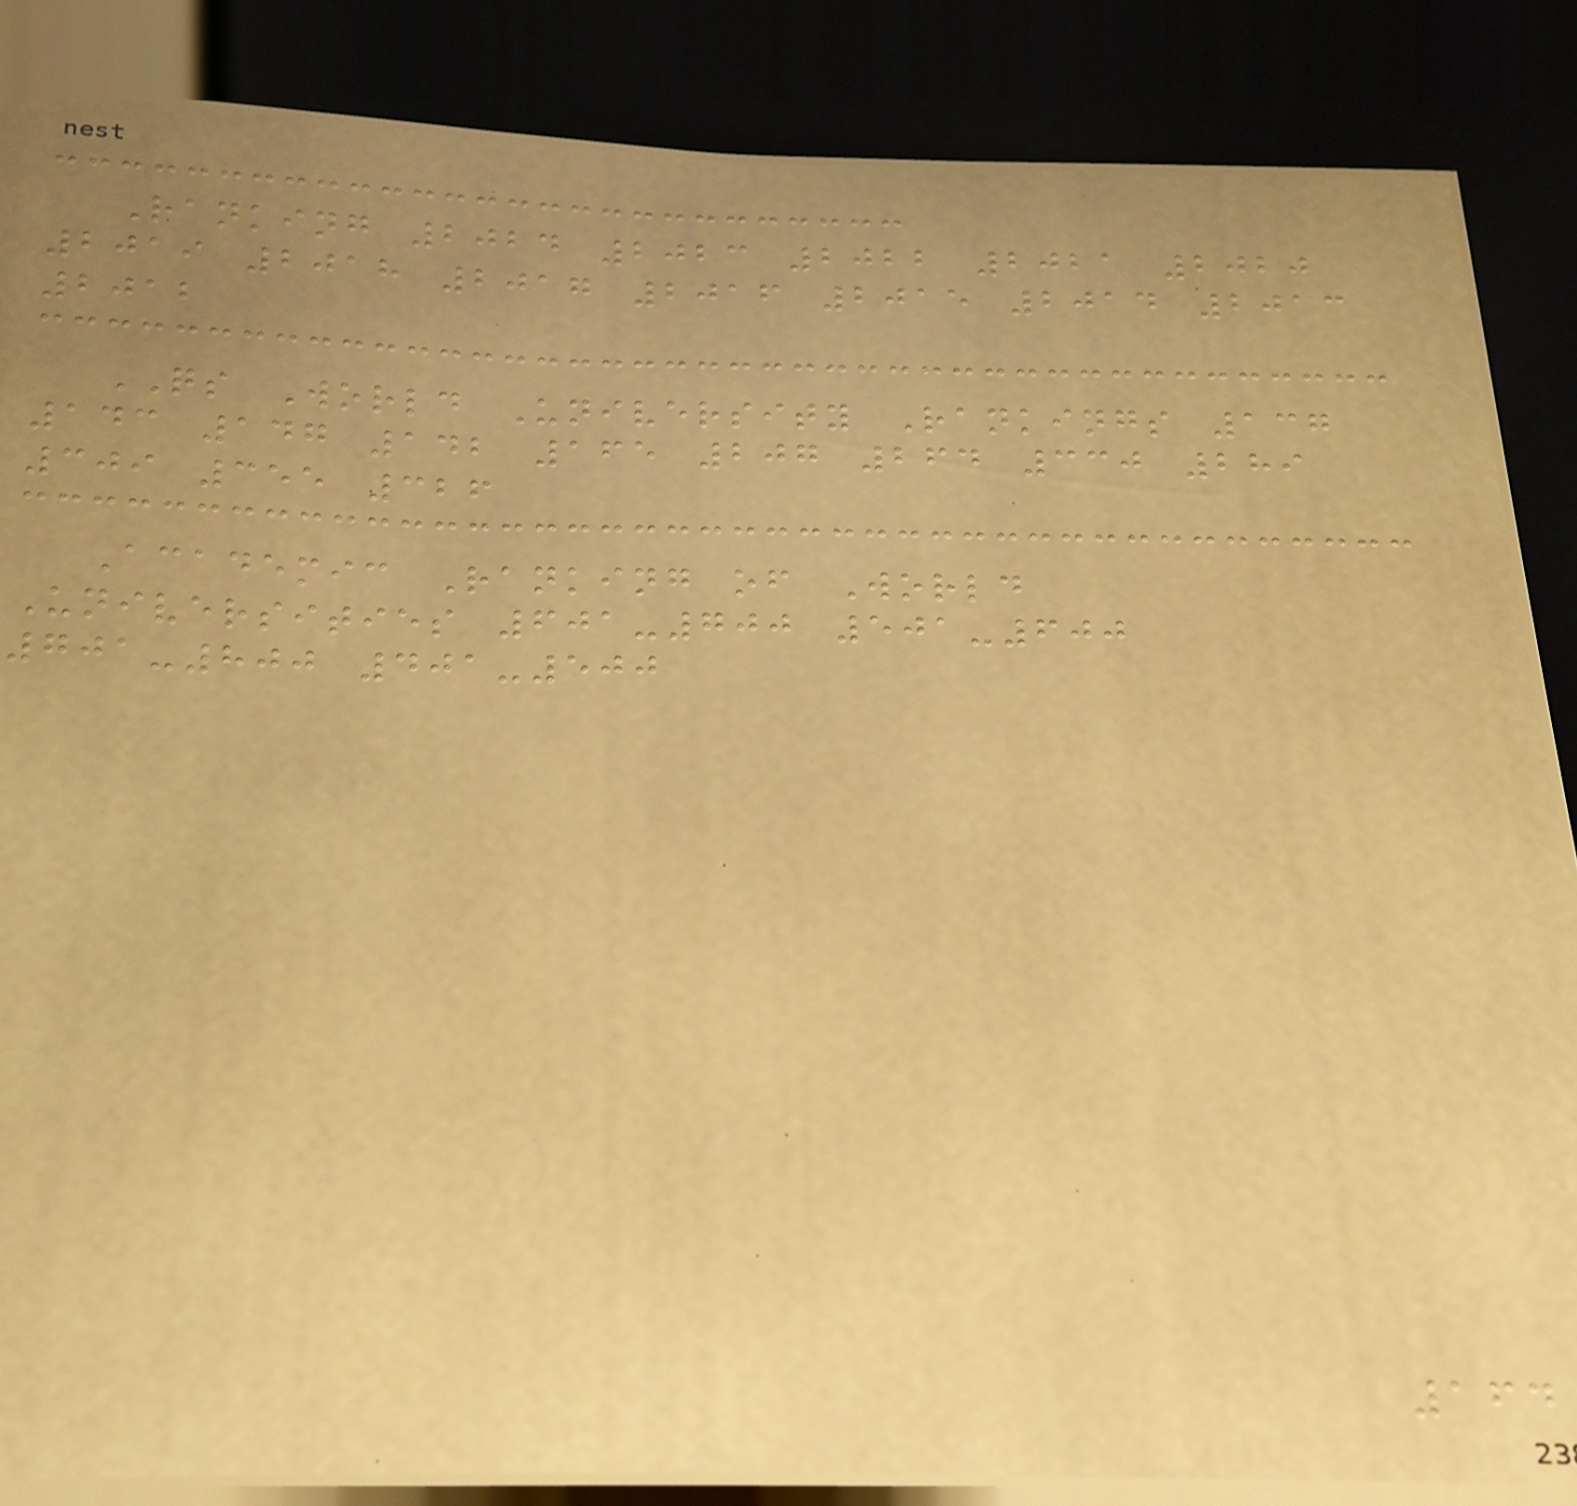Ranking 2024 2023 2022 2021 2020
2019 2018 2017 2016 2015 2014 2013
2012
QS World University Rankings 137
143 147 142 165 207 264 330 289
309 355 326
Academic Ranking of World
Universities 601-700 501-600
701-800 401-500
164
